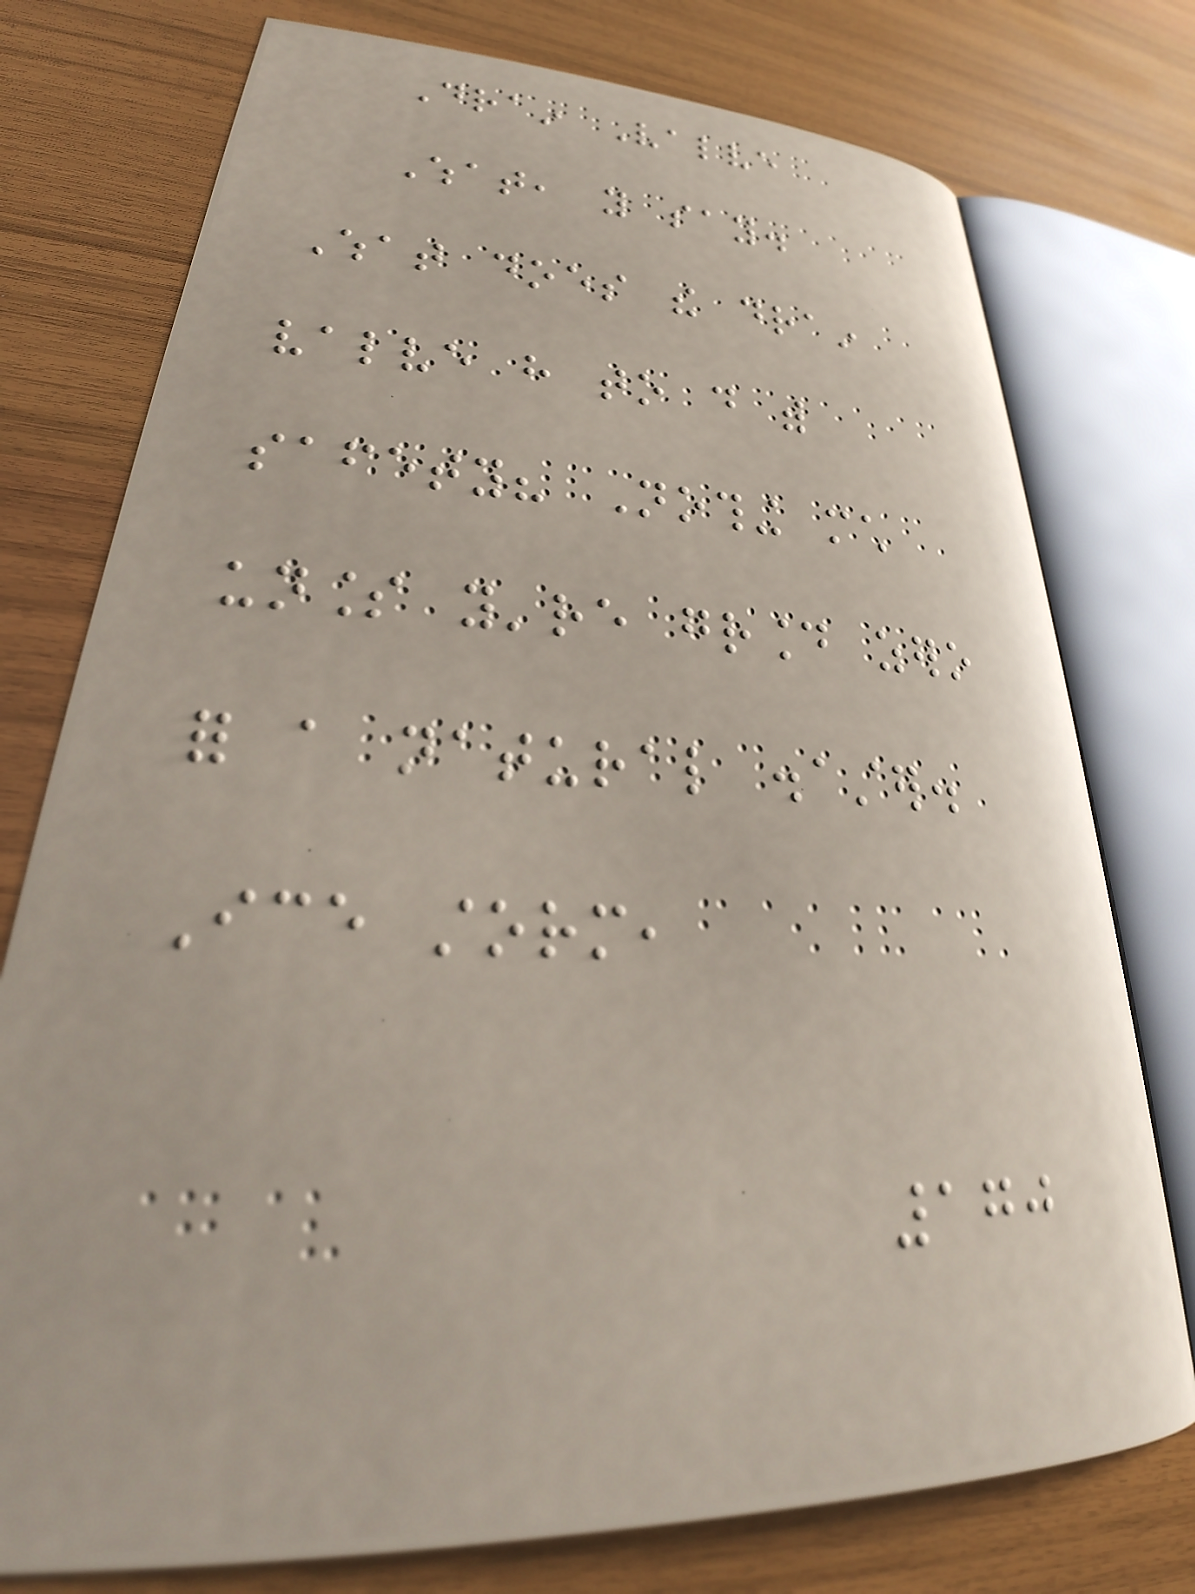Drain Valve
What, you say.
What does the drain
valve have to do with
safety? Nothing much
unless you're ground zero
for a natural disaster.
Ice storm,
170
